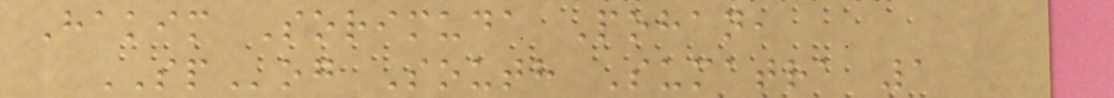Hakim Sorimuda Pohan,
SPog South Sumatra 1
